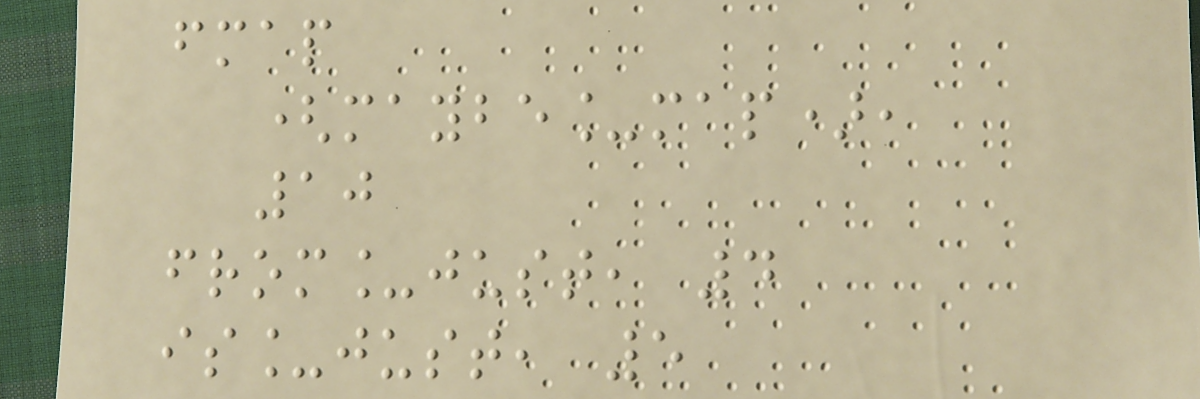fmap
(maybe_map),
10
from_just, 4
is_just, 5
